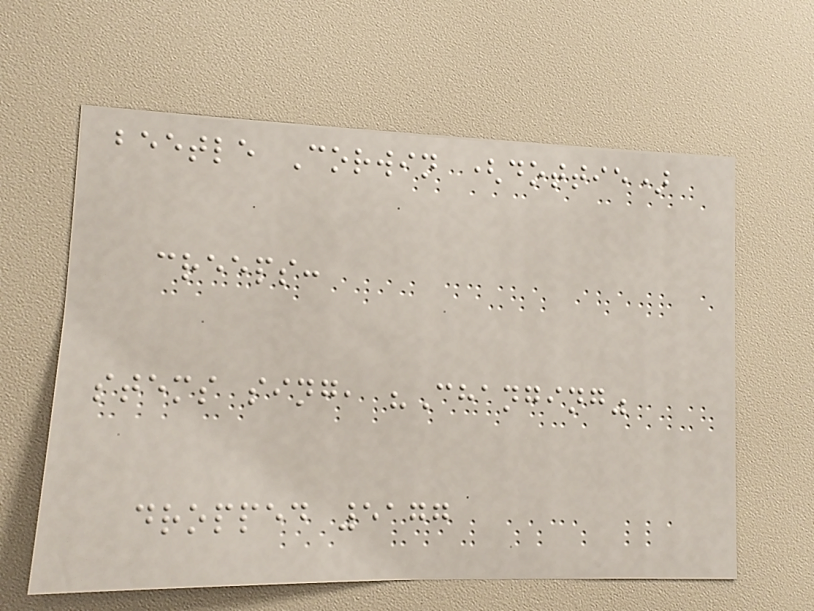beetle Corwin (dottie)
creeps:
stems sing, "Changing"
dropped 5177
